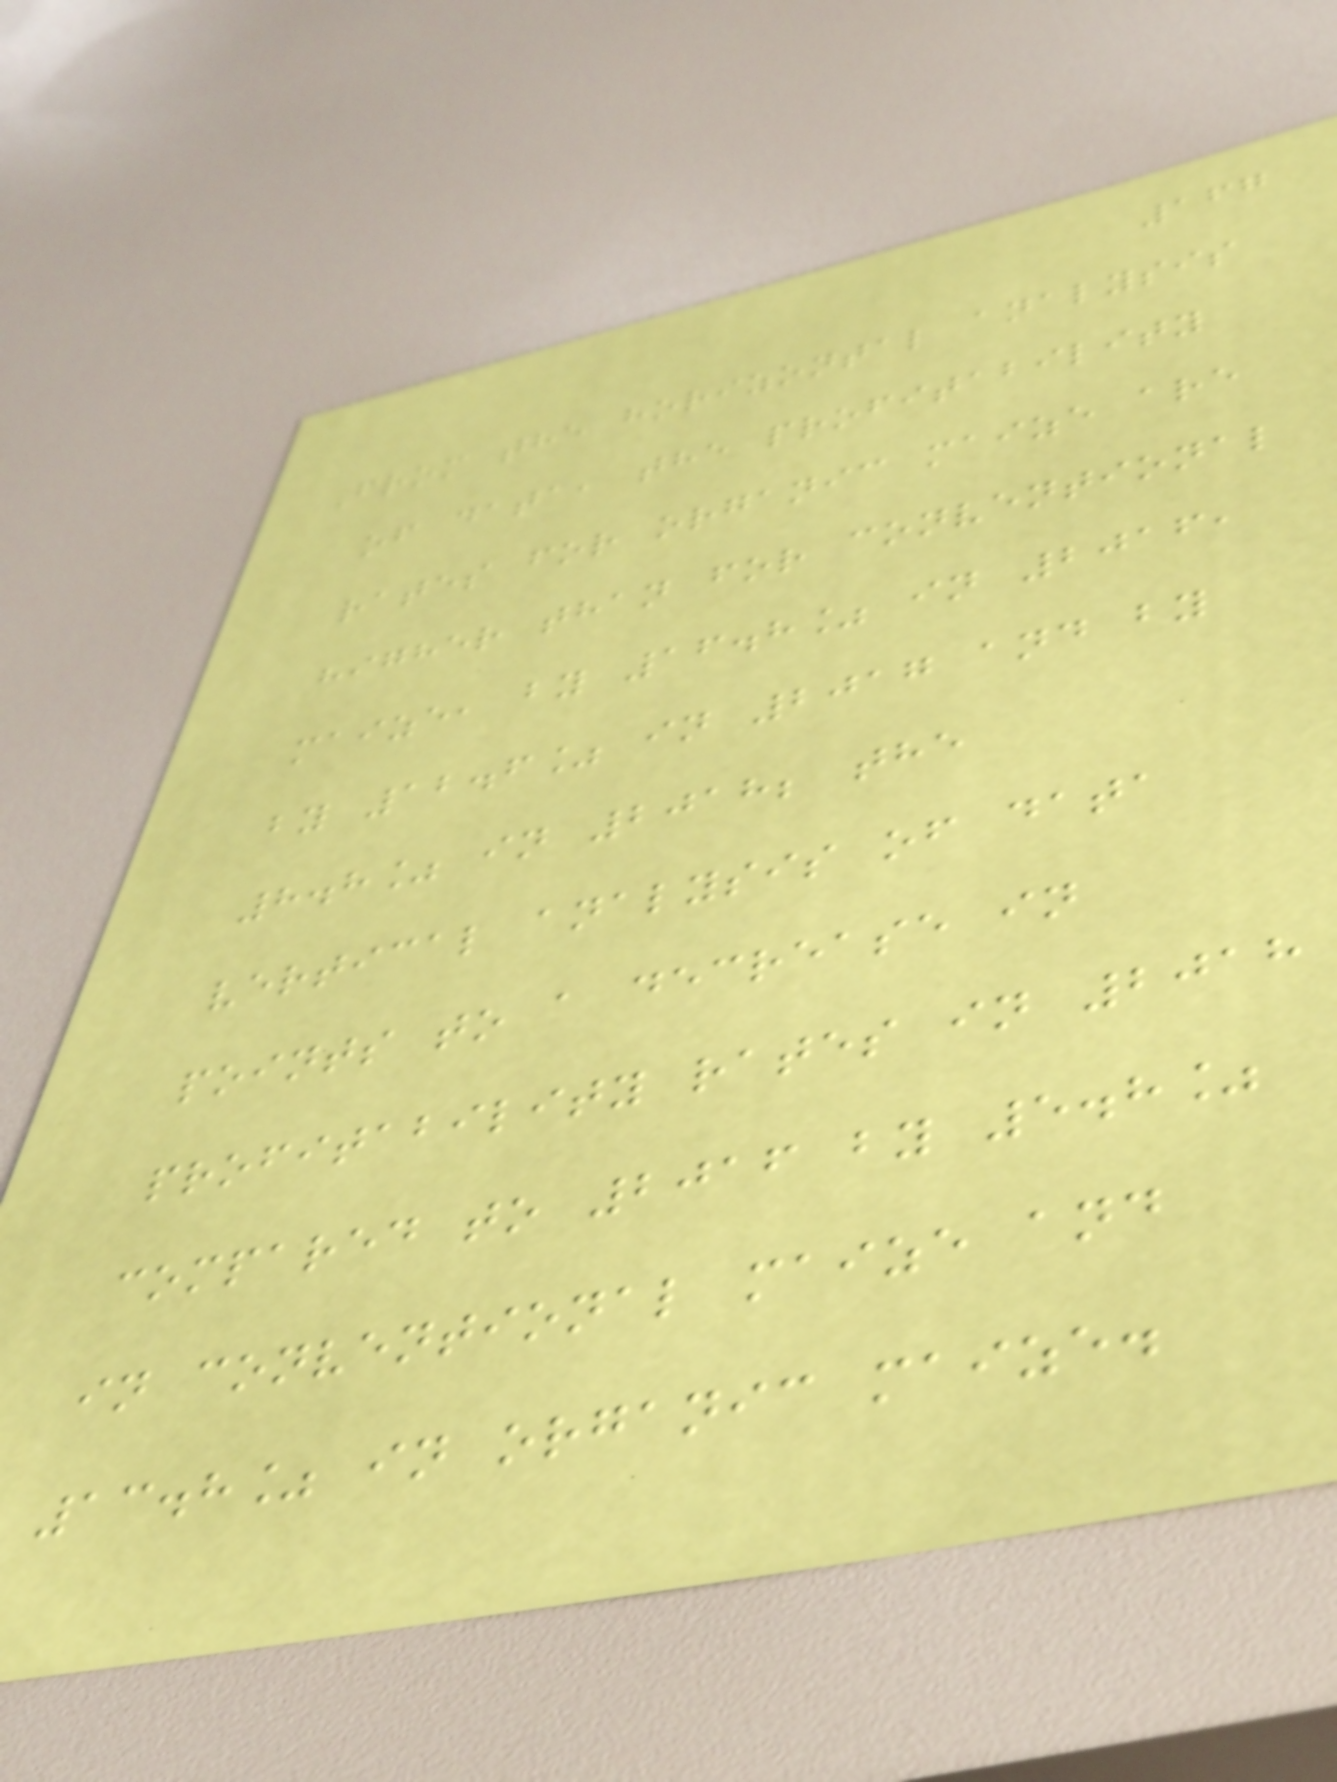167
From the horizontal analysis
of data, the profitability
rates for organic maize are
higher than for conventional
maize, by 16.8% in 2016,
by 12.6% in 2017 and by
8.8% in 2018; the
vertical analysis of data
points to a decrease in
profitability rates in 2018
compared to 2016 by 5.8%
in conventional maize and
13.8% in organic maize.
